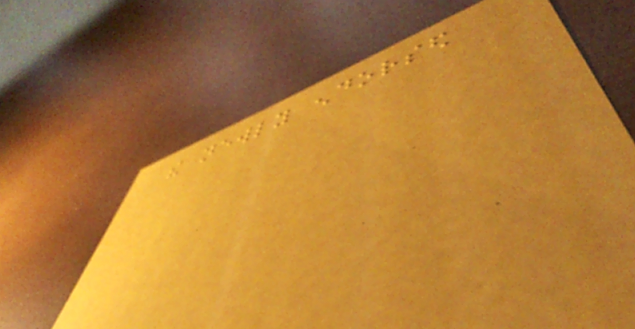the newly endorsed
